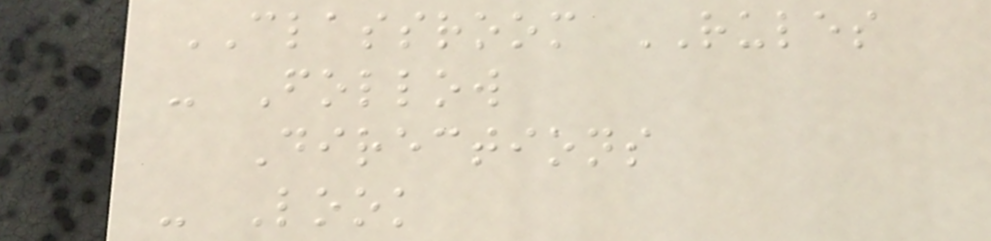CLASSROOM RULES
- Follow
Directions
- Look
